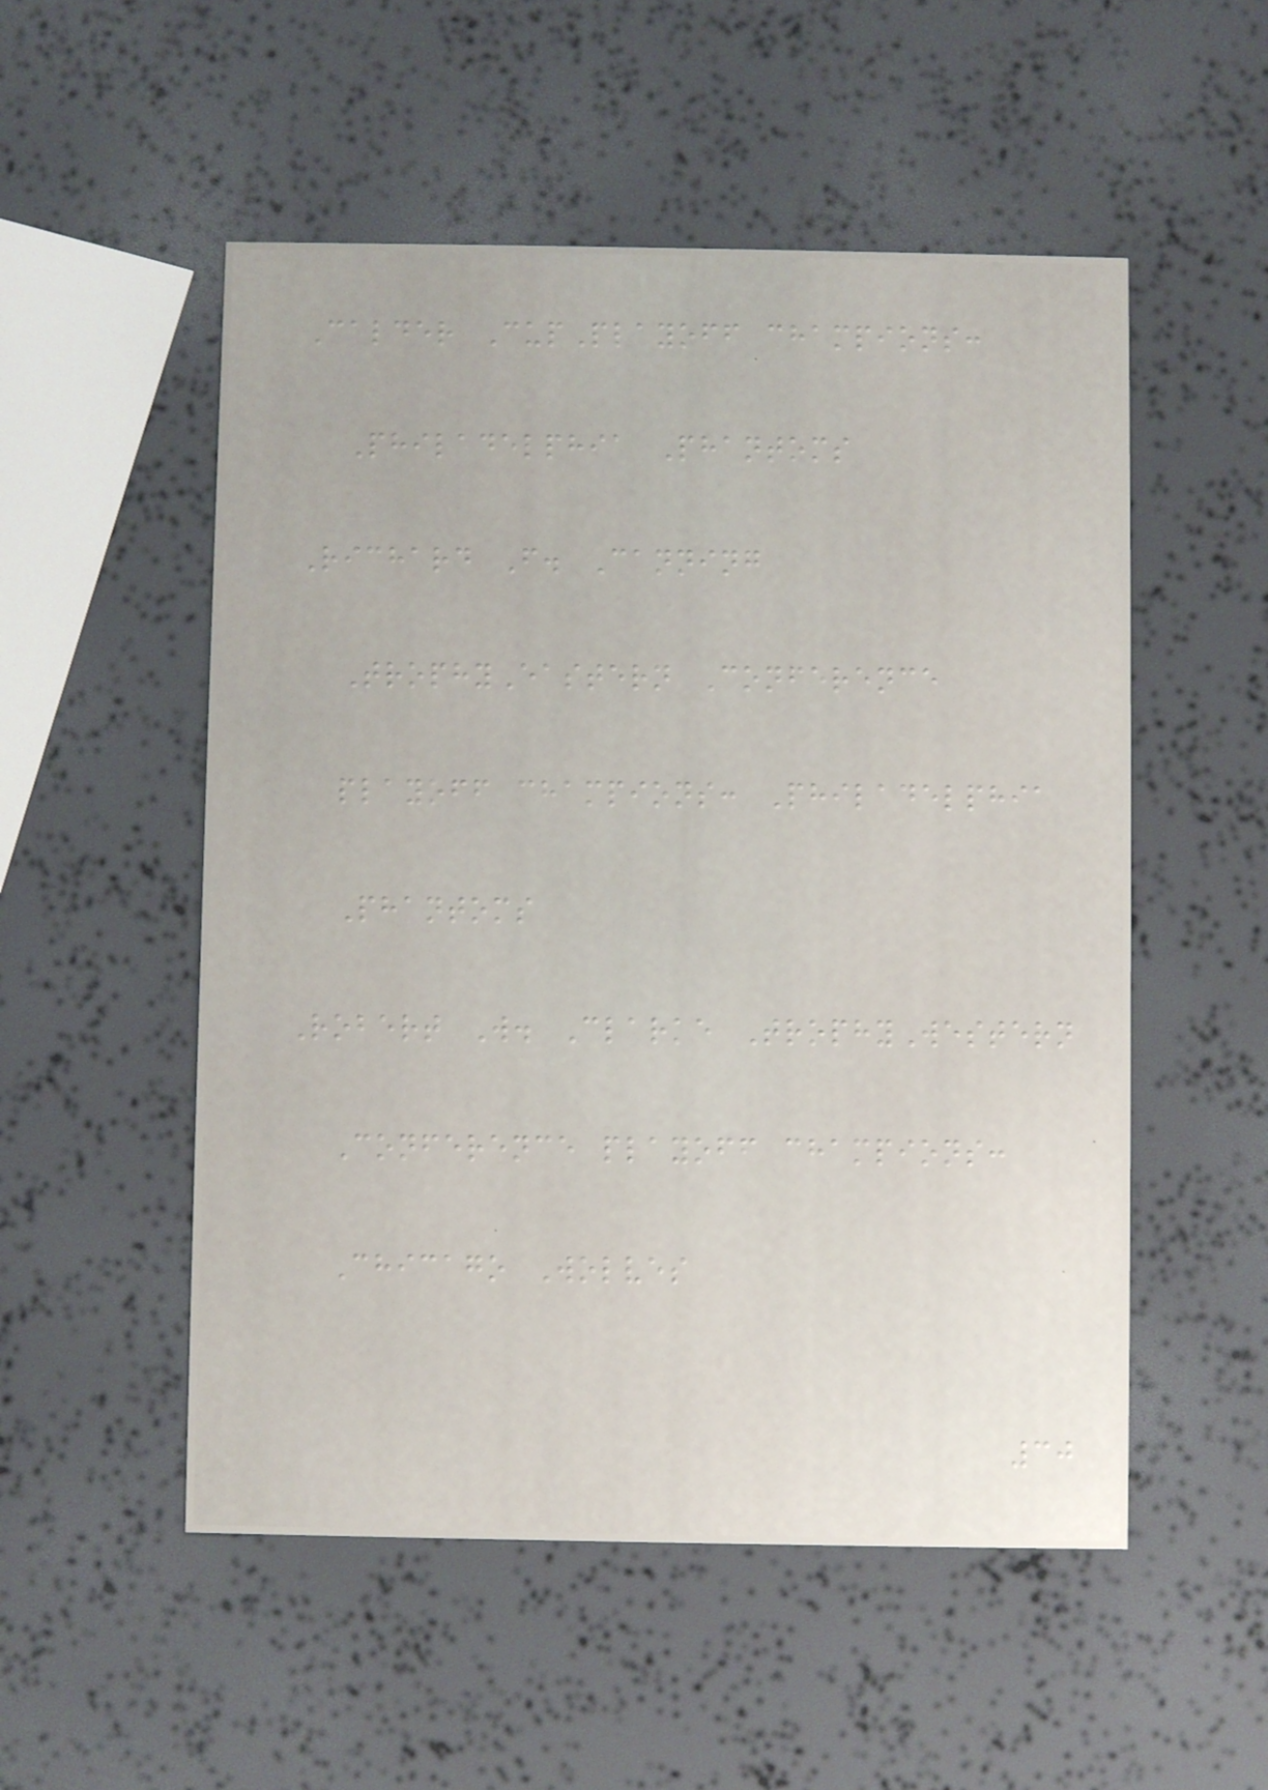Calder CupPlayoff champions:
Philadelphia Phantoms
Richard F. Canning
TrophyEastern Conference
playoff champions: Philadelphia
Phantoms
Robert W. Clarke TrophyWestern
Conference playoff champions:
Chicago Wolves
30
